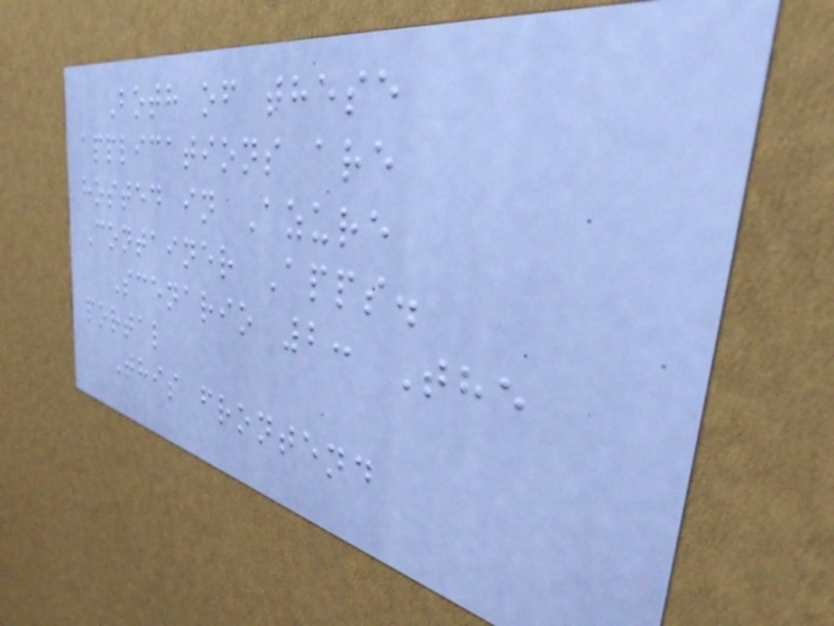Both of these
applications are
hosted in Azure
Container Apps.
Scenario 2: The
portal
This frontend
